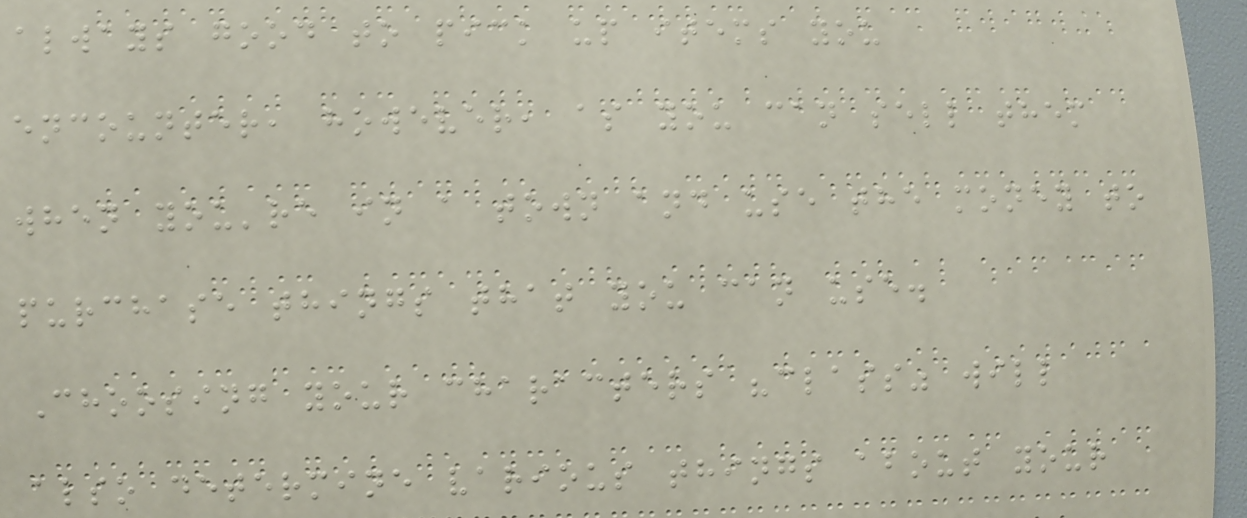always good to pick up items you
encounter, however, as you can sell them
when you're in a town and use the money to
purchase things that you can use.
Choosing your characters "class" will
also determine various things about your
